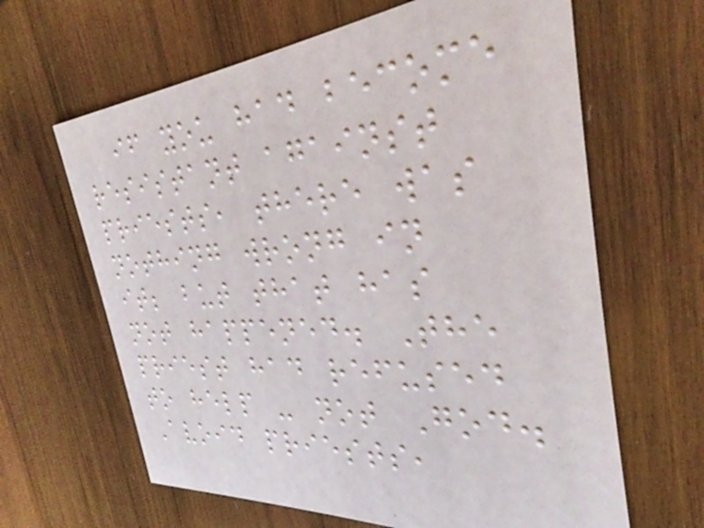if you had become
resistant against
priests, there was
nothing wrong in
it; but that has
not happened. The
priest had refused
to help - not God.
Avoid priests,
